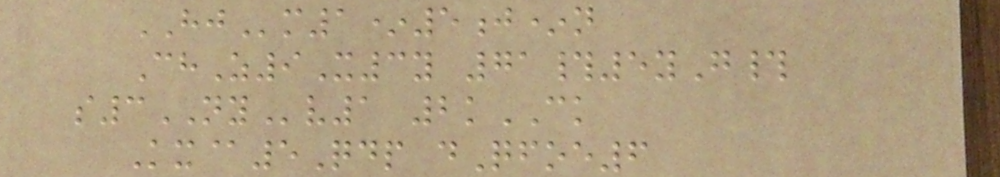HJm1*5j*n
ChZ9X3y 71#5yG#
s3NYv1 2kCK
Kx@5Qdp dQfoe6
